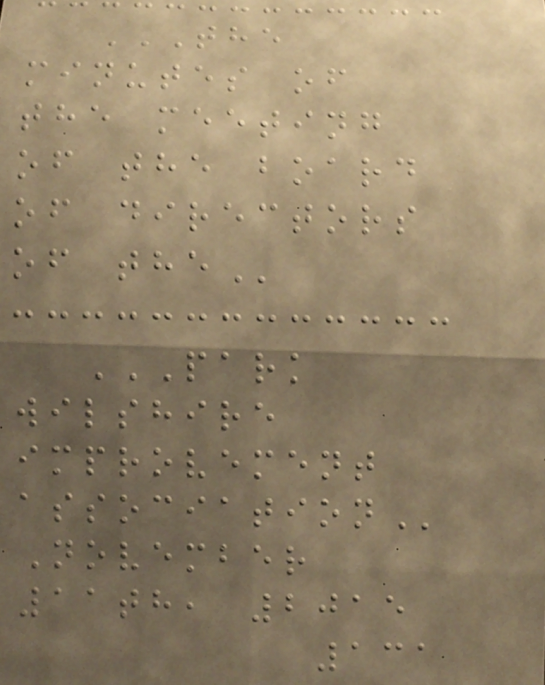THE
MINUTES OF
THE MEETING
OF THE BOARD
OF DIRECTORS
OF THE
PARK
WILSHIRE
IMPROVEMENT
ASSOCIATION
November
11th, 2015
131
